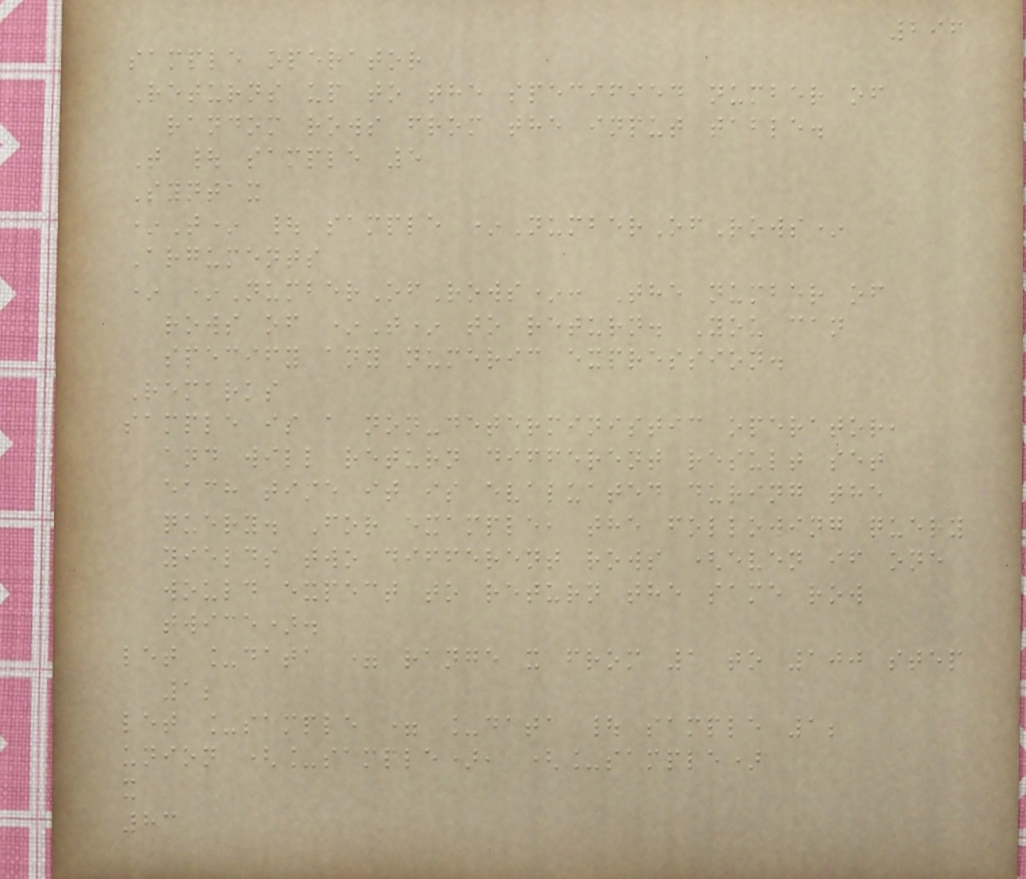296
sample operator
Returns up to the specified number of
random rows from the input table.
T | sample 5
Syntax
*T* | sample *NumberOfRows*
Arguments
* *NumberOfRows*: The number of
rows of *T* to return. You can
specify any numeric expression.
Remarks
sample is a non-deterministic operator,
and will return different result set
each time it is evaluated during the
query. For example, the following query
yields two different rows (even if one
would expect to return the same row
twice).
let _data = range x from 1 to 100 step
1;
let _sample = _data | sample 1;
union (_sample), (_sample)
x
83
